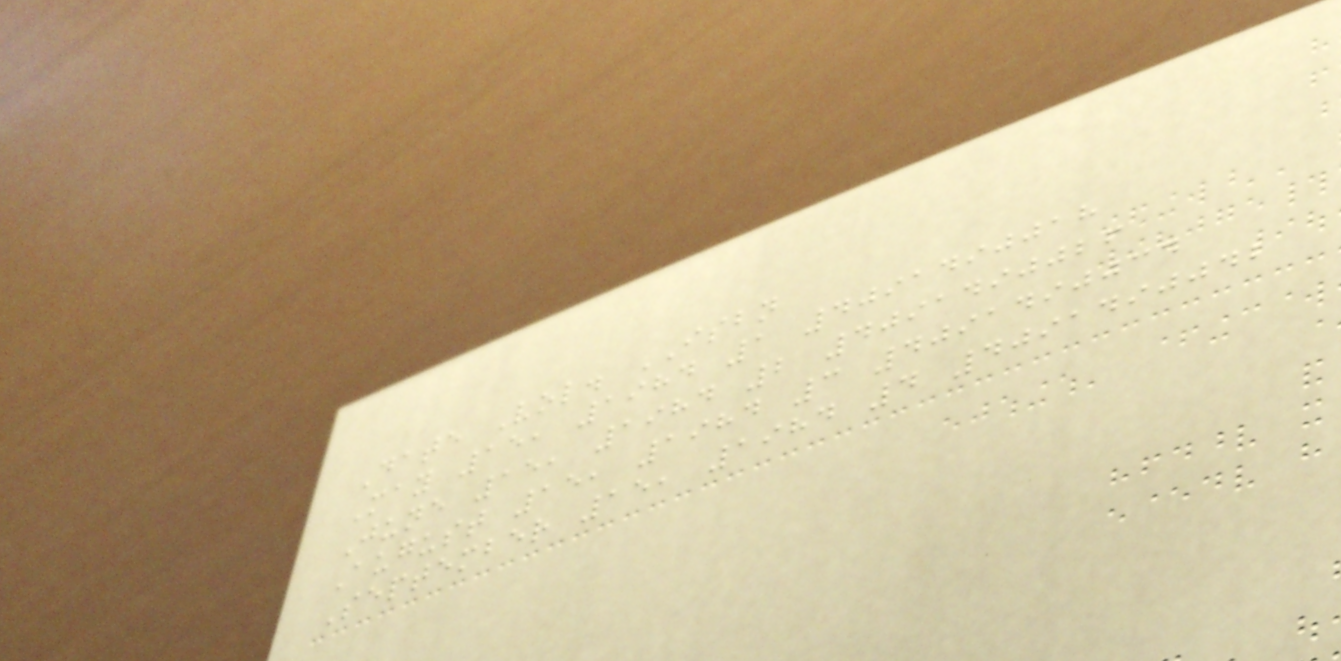Date Vol. ISBN
May 15, 1984 1 4091490018
June 15, 1984 2 4091490026
August 15, 1984 3 4091490034
September 15, 1984 4 4091490042
